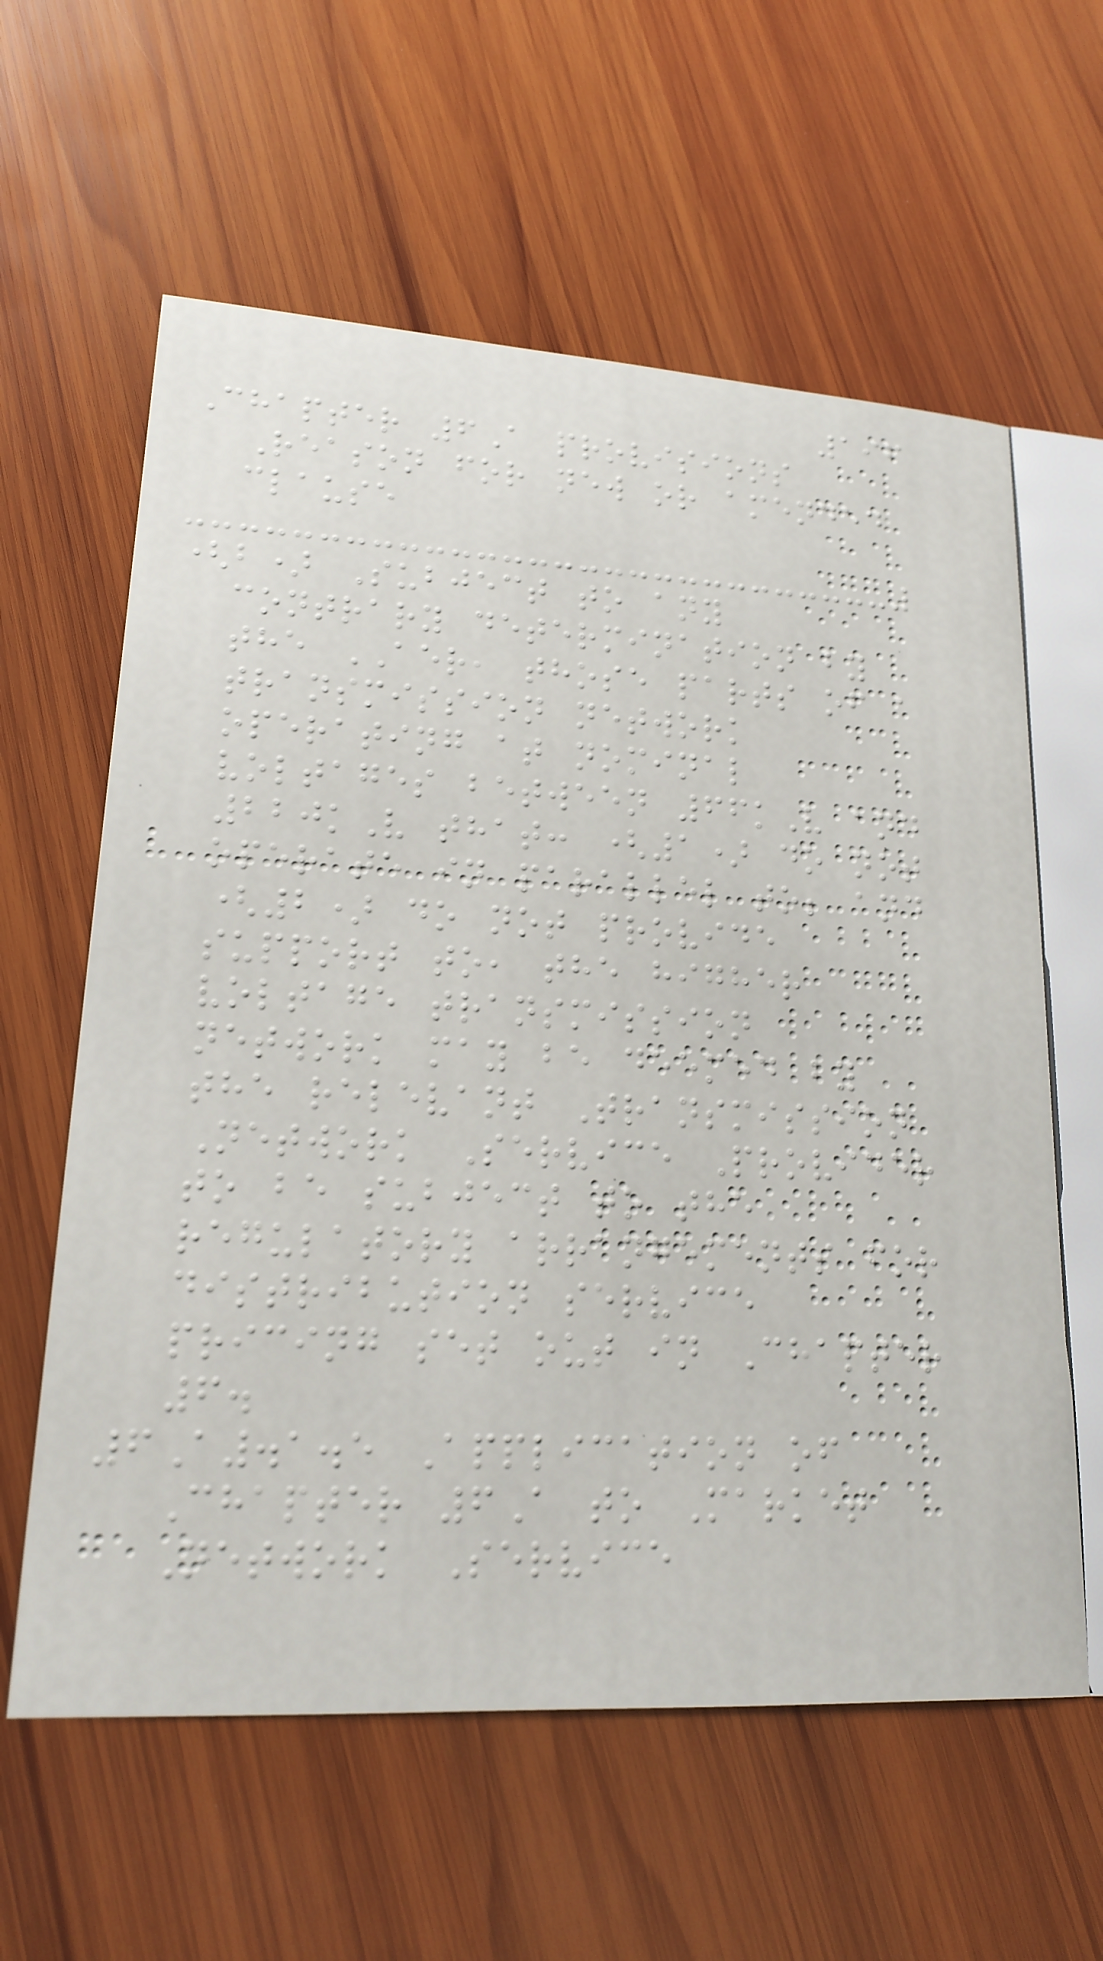196
Chapter 6A provisions
Reason for new or amended
clause
(b) Subject to any
contrary determination by
the AER, those parts of a
transmission network
operating at nominal
voltages between 66kV and
220kV that: (1) do not
operate in parallel to; and
(2) do not provide
support to, the higher
voltage transmission
network may be deemed by
the relevant Transmission
Network Service Provider
to be subject to the
regulatory arrangements for
distribution service
pricing set out in Chapter
6.
6A.1.5 Application of
Chapter 6A to Market
Network Service
